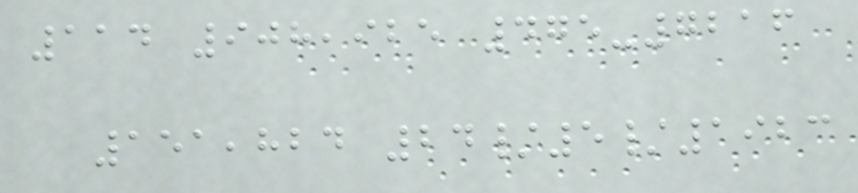114 908,925 475-7216
151,824 24/5/1923
